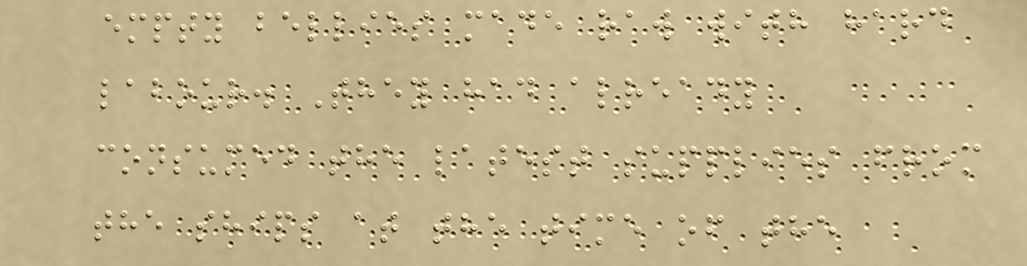empty bellies made raw with hard
labour. They had already
consumed the latest supplies from
the ships at the time of the
